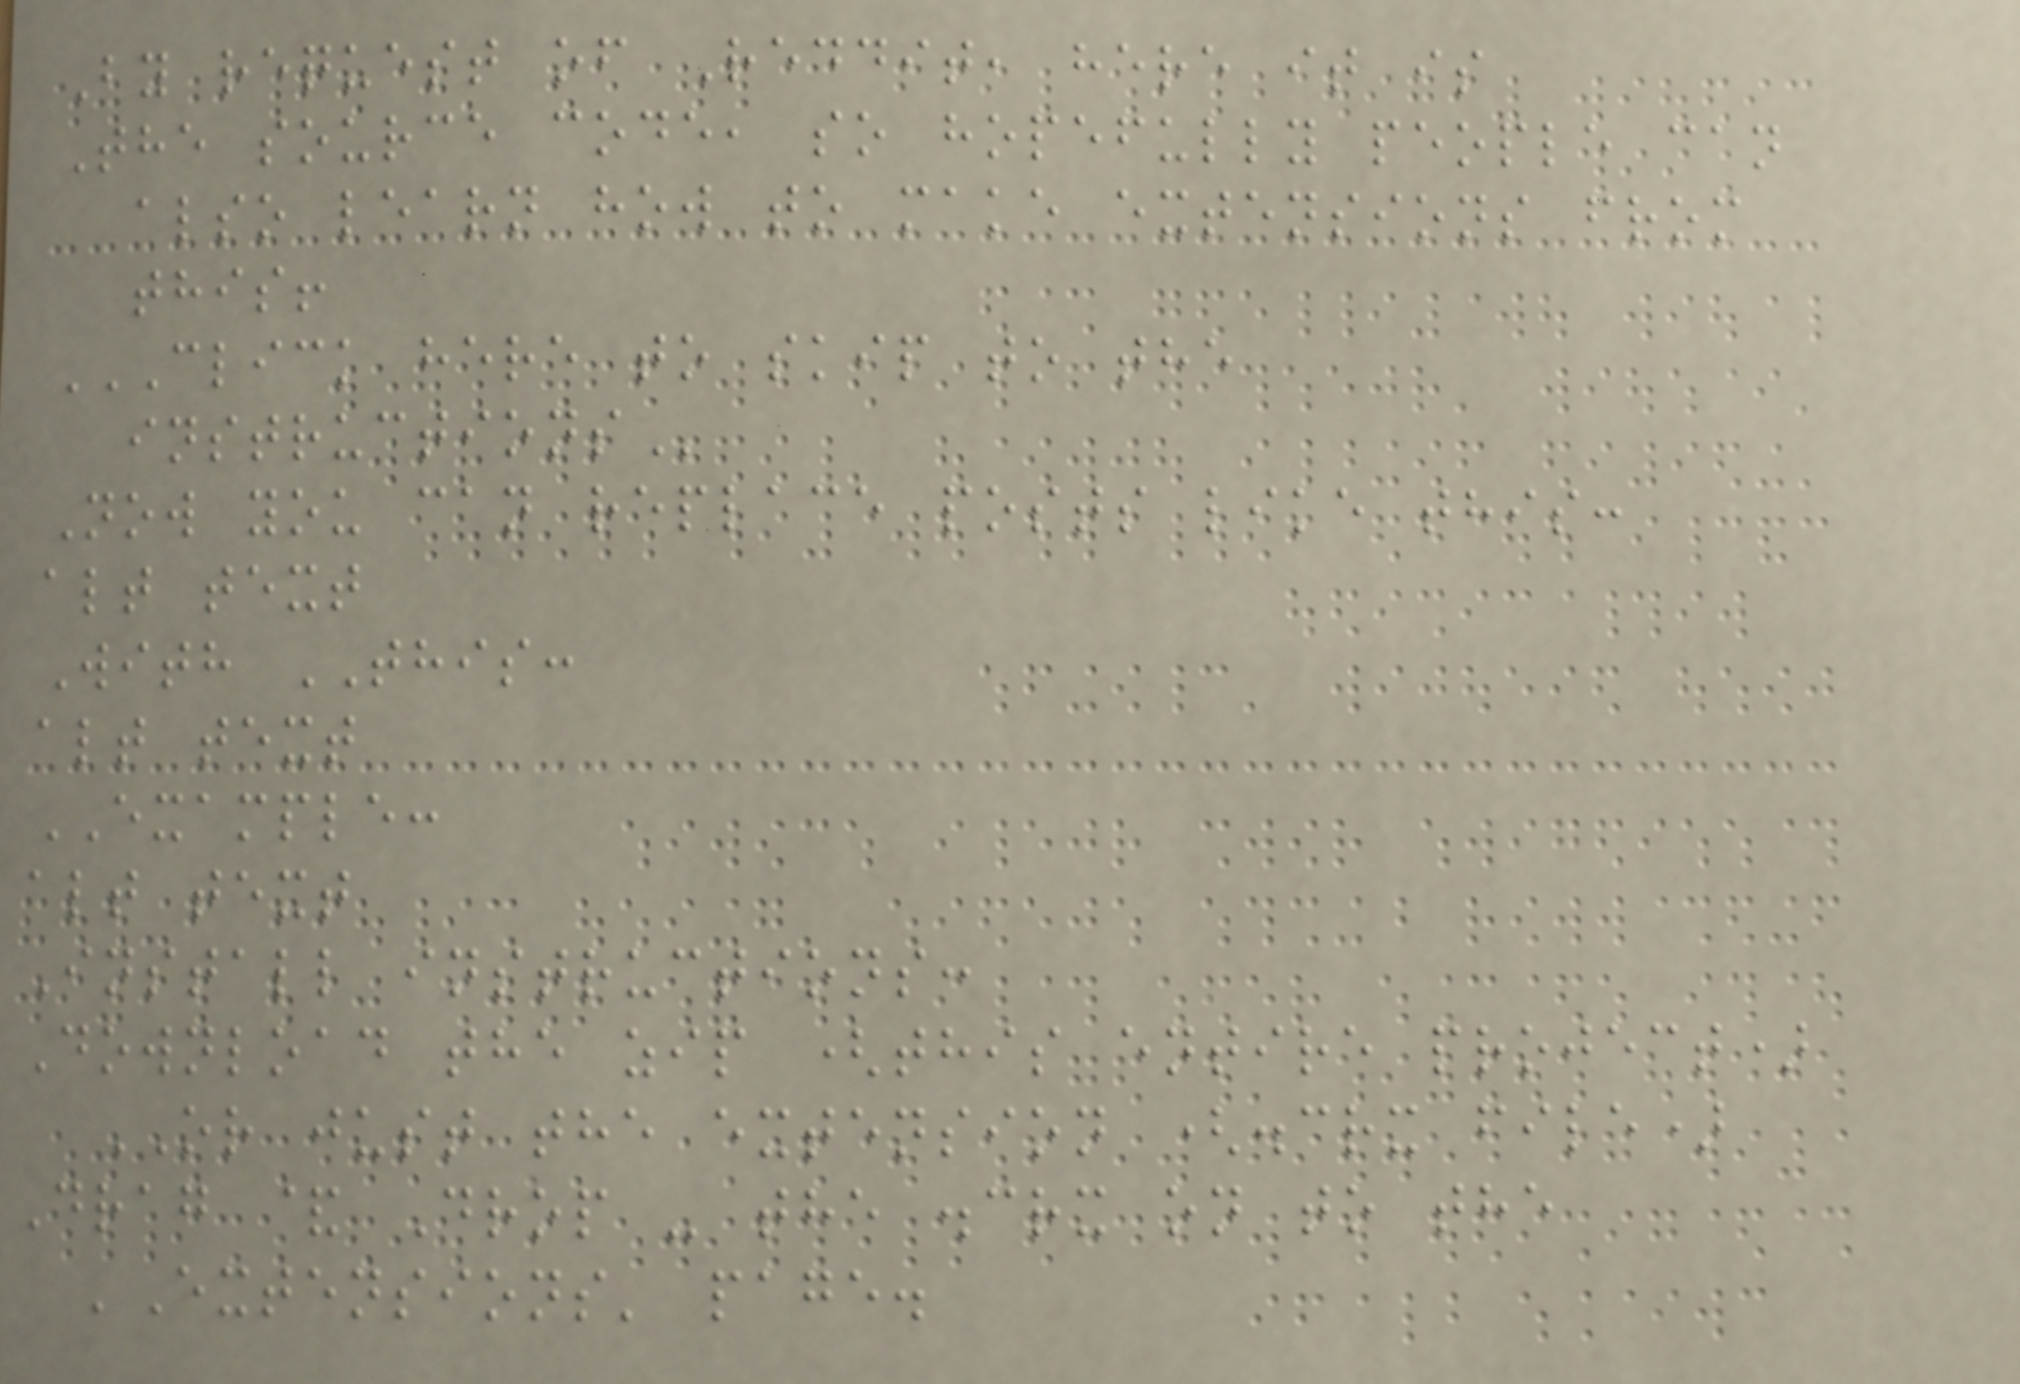By request of Reddit, here it is
The source code, so hopefully people can
also learn how to make extensions from
this!
CLICK HERE TO SKIP TO THE
INSTRUCTIONS
Now you can replace posts like this:
alt text
With THIS:
alt text
EXAMPLE:
alt text
Install instructions:
Download the zip (this entire project)
OR just the extension (.crx file)
Drag & Drop - the .crx on to the
'Extensions' page.
